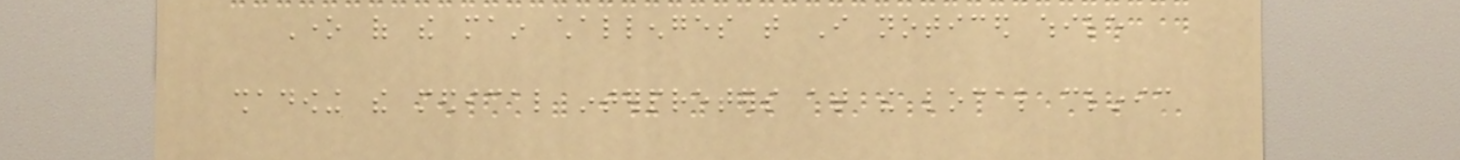One of the main challenges that I noticed while
shadowing the medical interpreters at the local clinic
